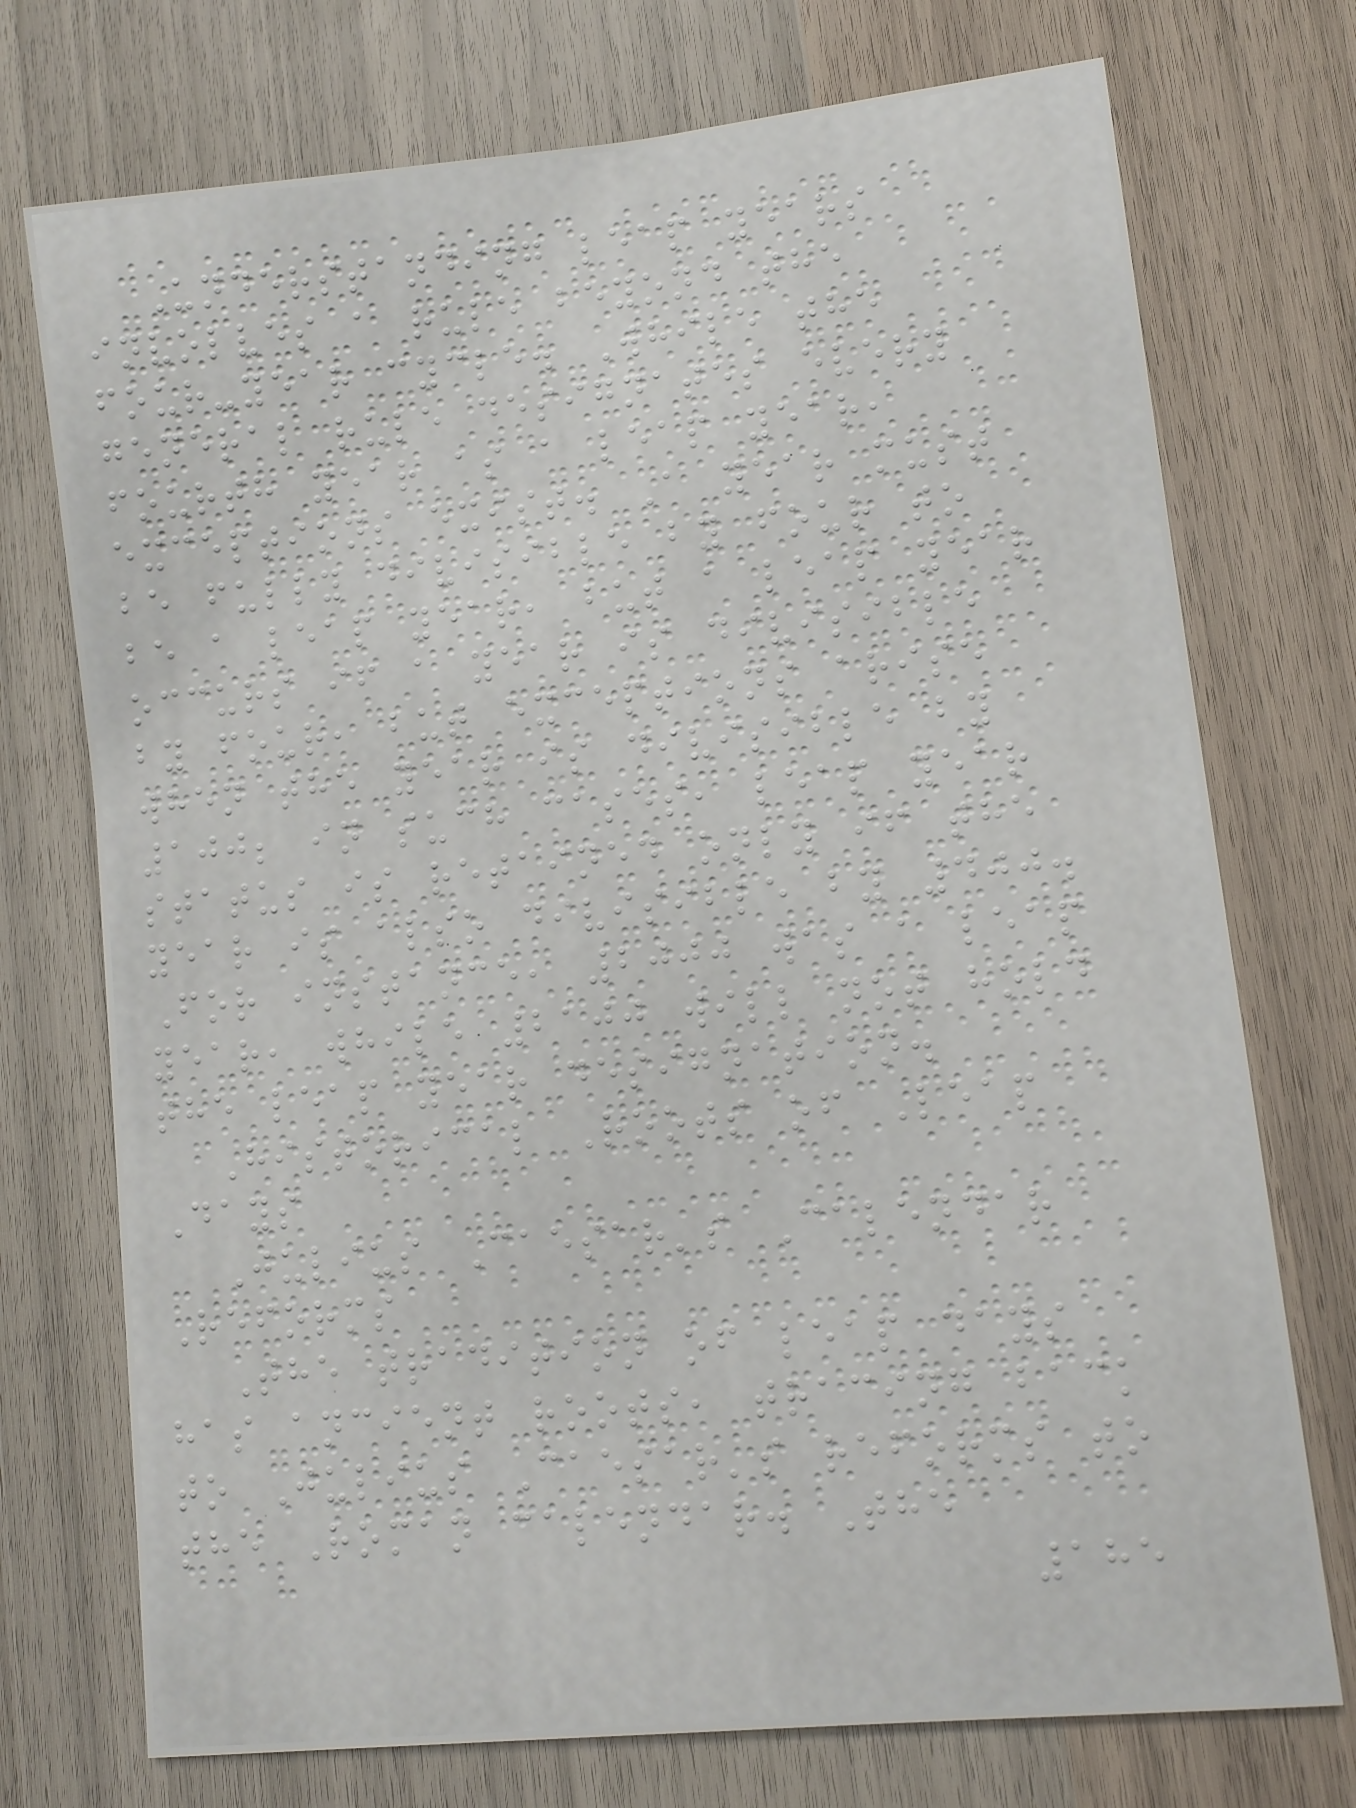Understanding leap years
involves a rule beyond the
four-year cycle. While the
general rule designates every
fourth year as a leap year,
exceptions exist. A year must
be fully divisible by four to
be a leap year, but a leap year
occurs if a year is divisible
by four, but exceptions arise
when the year is divisible by
100; in such cases, leap year
status is retained only if the
year is also divisible by 400.
For instance, 2000 was a leap
year, while 2100 will not hold
the leap year designation.
Historical Roots of Leap
Days
Julius Caesar's Calendar
Reforms
The tradition of leap days
has ancient roots, tracing back
to Julius Caesar's reforms to
the Roman calendar. The
185
